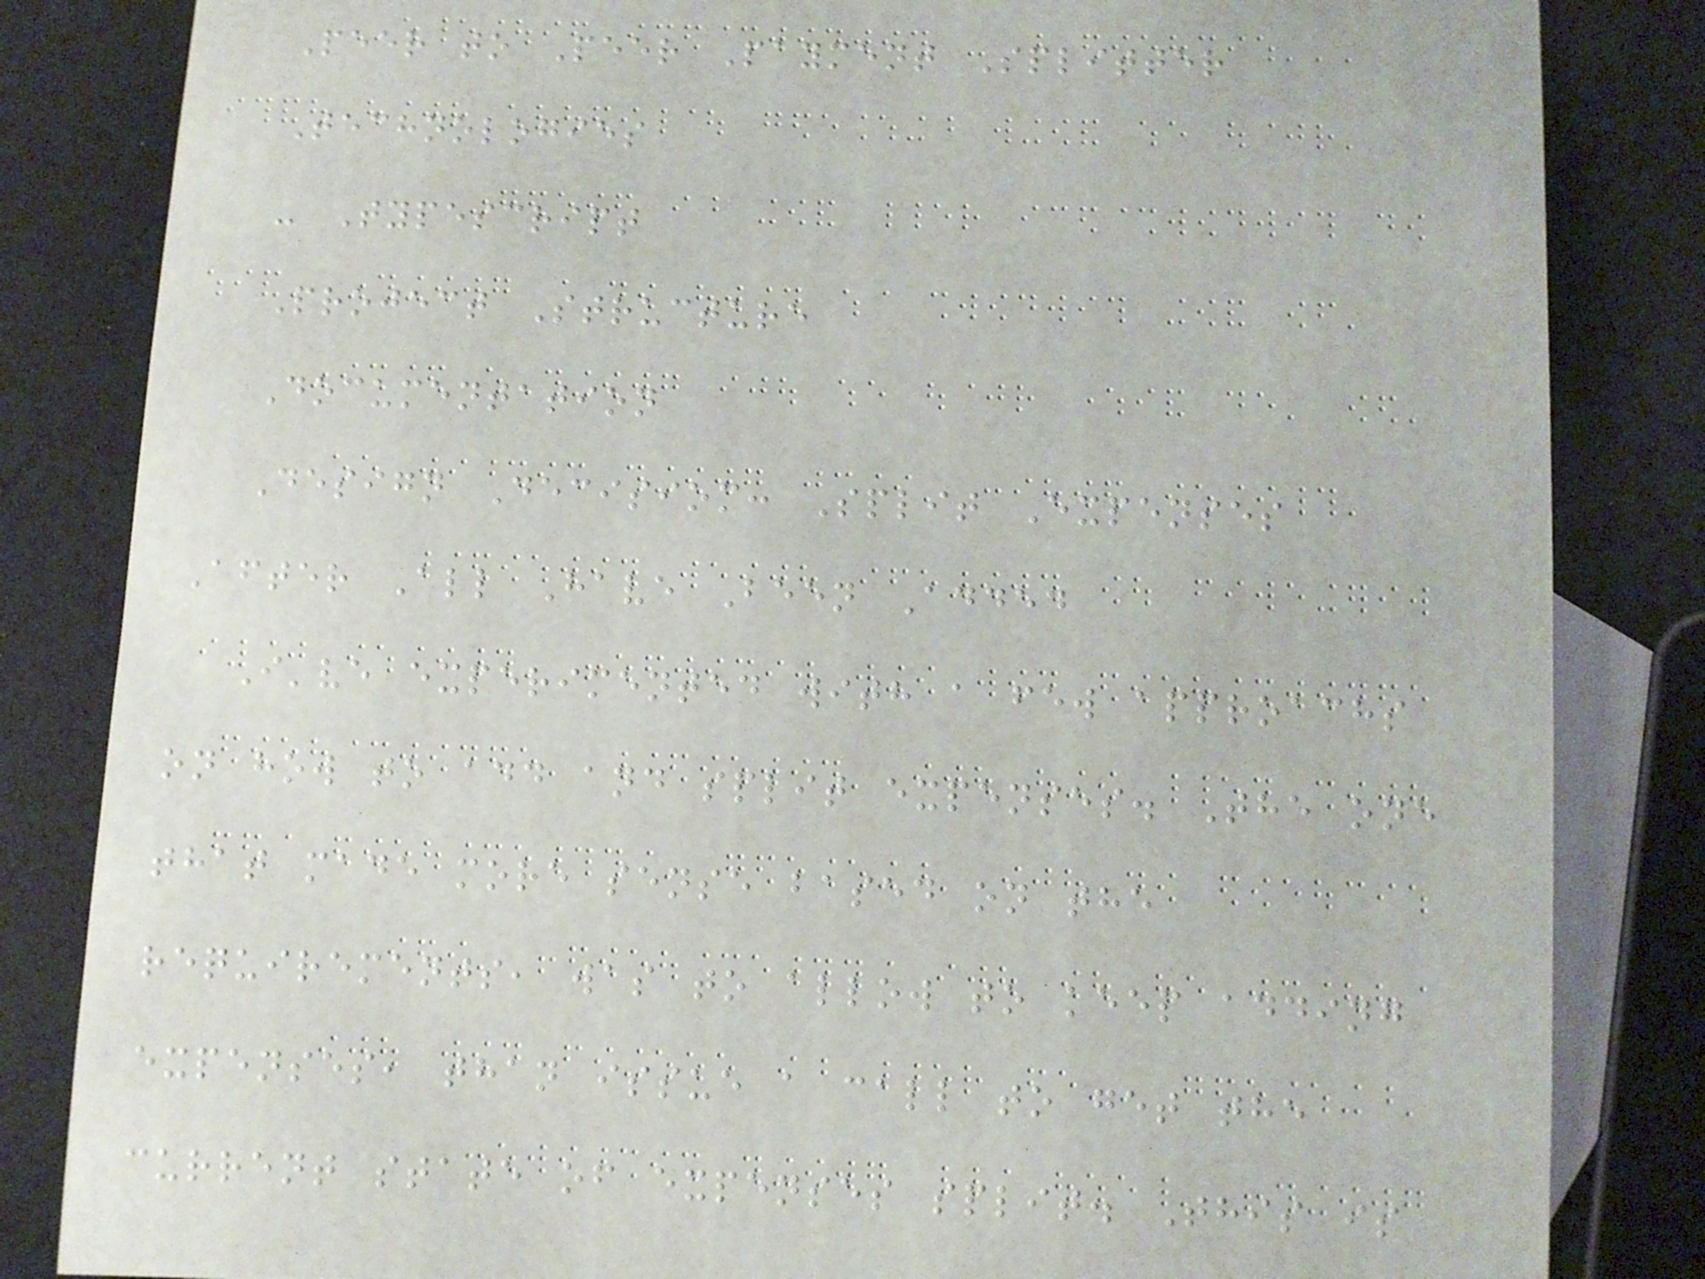Peer to Peer Payment Splitter
Technologies
- Typescript
Project Structure
Documentation
Design Decisiom: Split Expenses
After All Have Been Added
I've experimented with a few approachs
on how to add and split expenses. The one
that made more sense based on the
requirements, was to allow to keep adding
expenses, than issue a call to get the
current state of expenses split. This is
